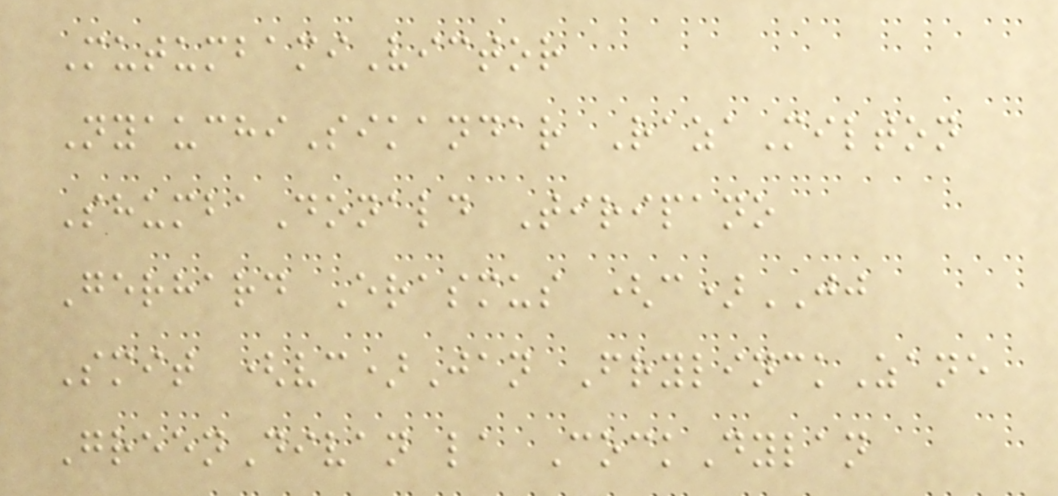MutumbamiVictor
NyauchiSikandar RazaMilton
ShumbaDonald Tiripano
Gerhard Erasmus (c)JJ
Smit (vc)Jan FrylinckZane
GreenDivan la CockDylan
